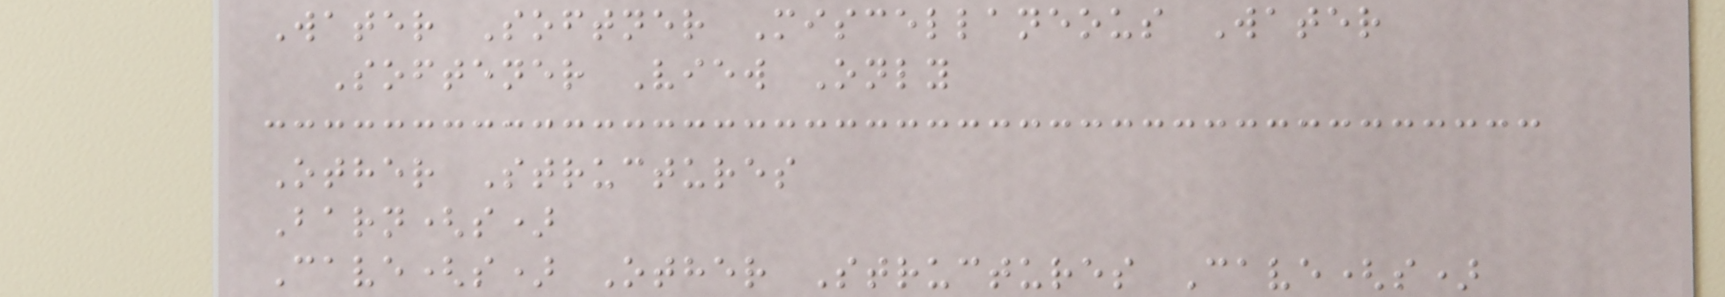Water Softner Miscellaneous Water
Softener View Only
Other Structures
Barn(s)
Cave(s) Other Structures Cave(s)
